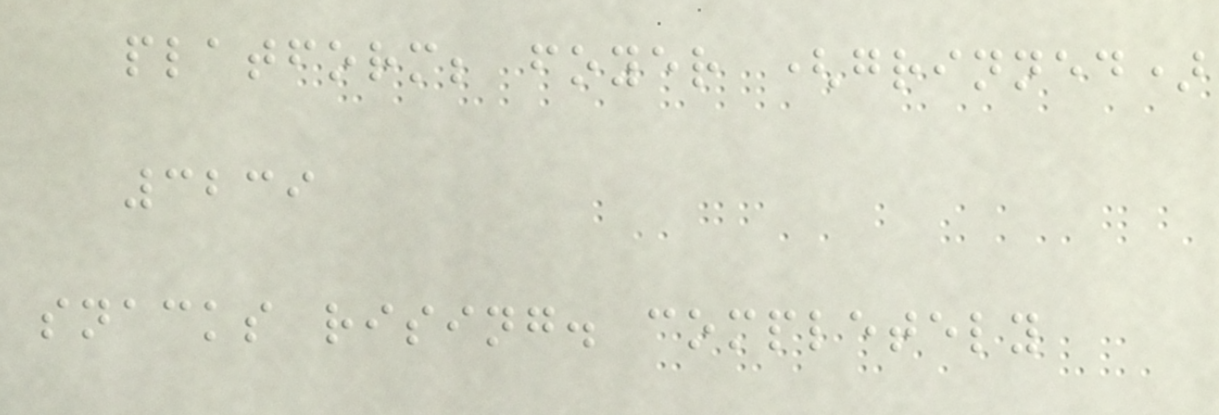platform; foyer (grinned)
3239
snacks rising. completely
